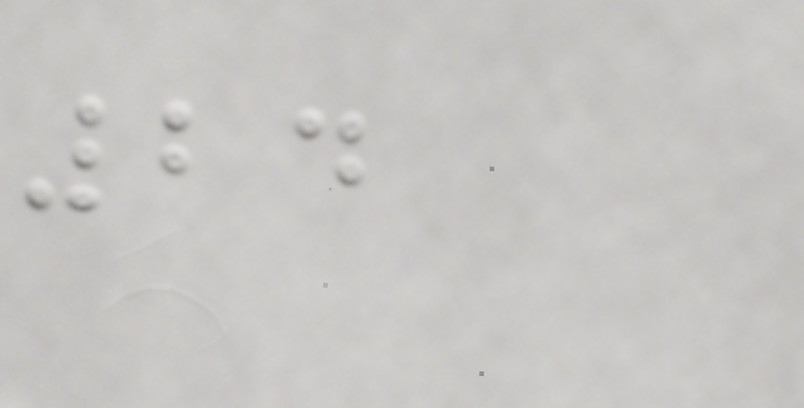24
